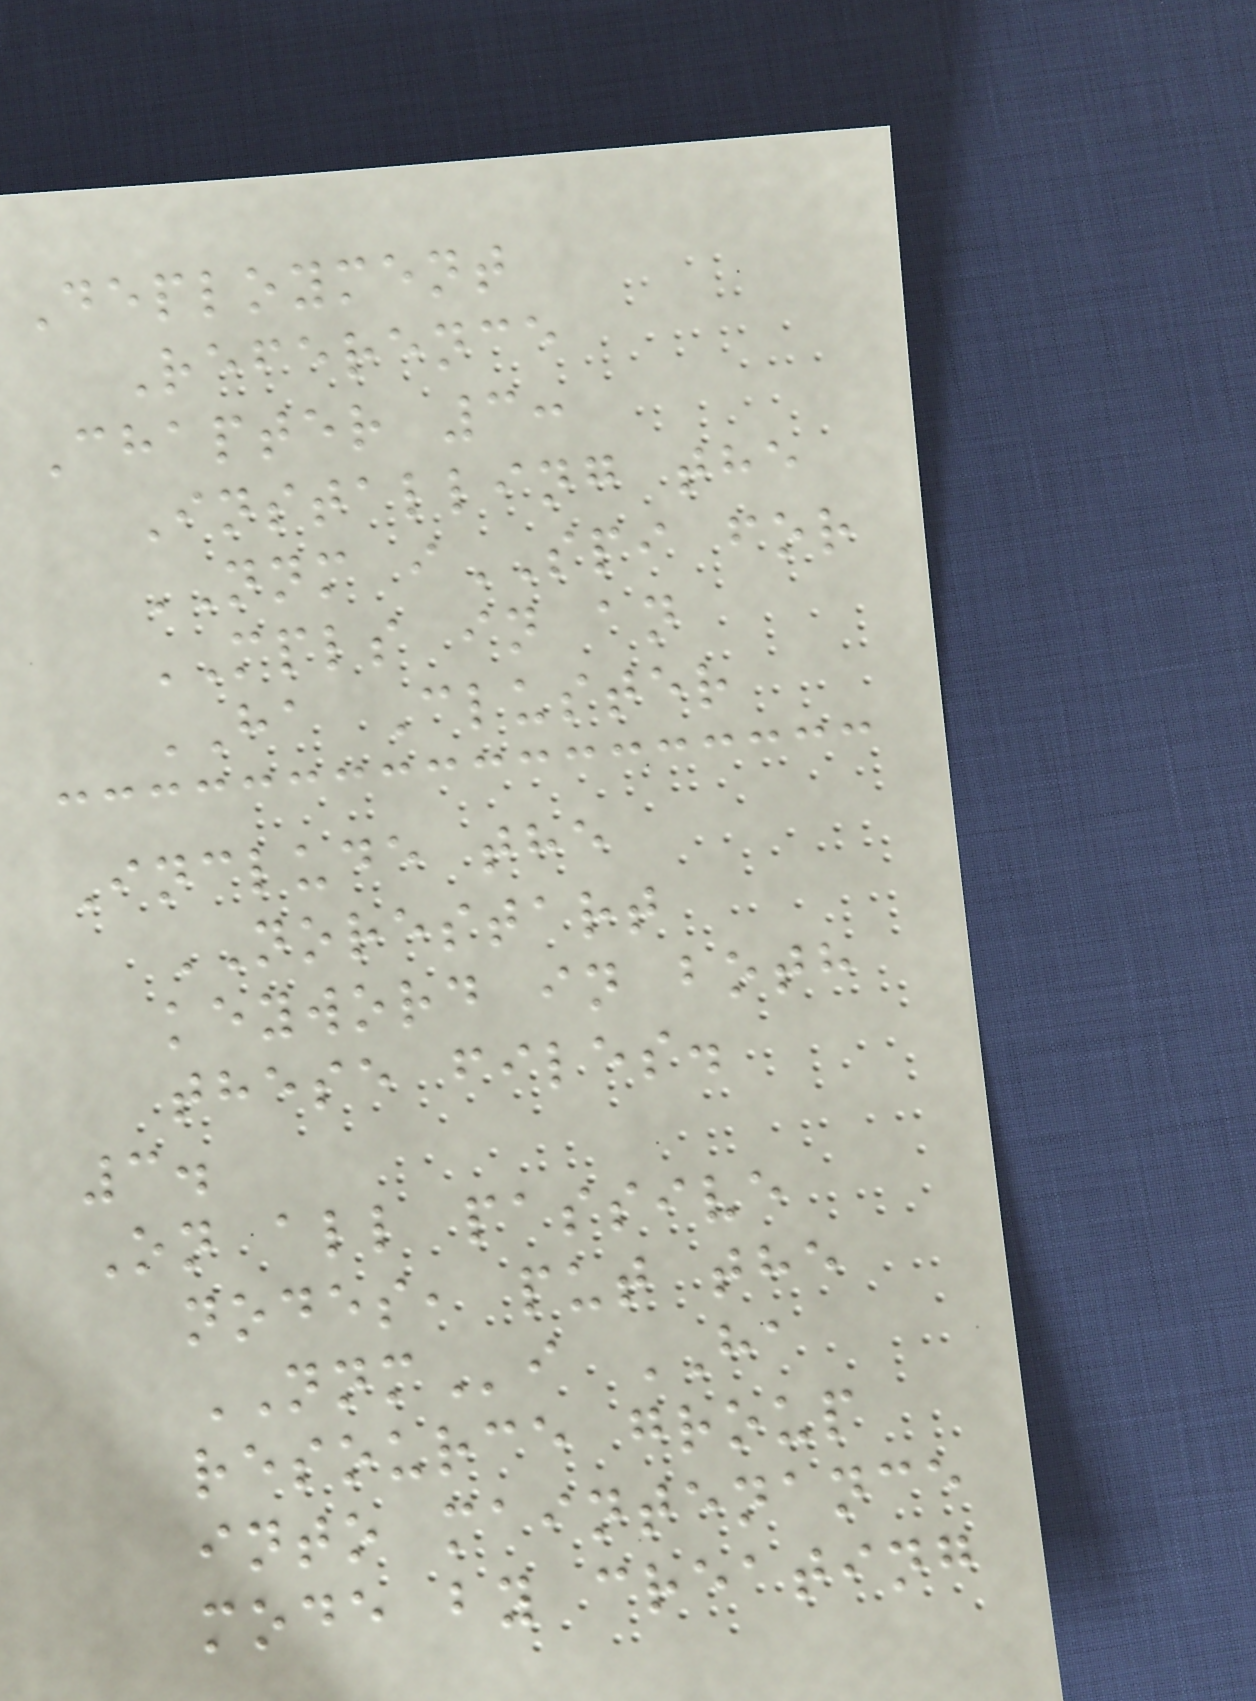Deployment
Reference
Chapter 3:
Installing the
NNM iSPI for
MPLS in an
HA Cluster
Include the
NORESTART
keyword in both
these files.
3.
On all passive
nodes, put the
NNMi HA
resource group
into maintenance
mode by creating
